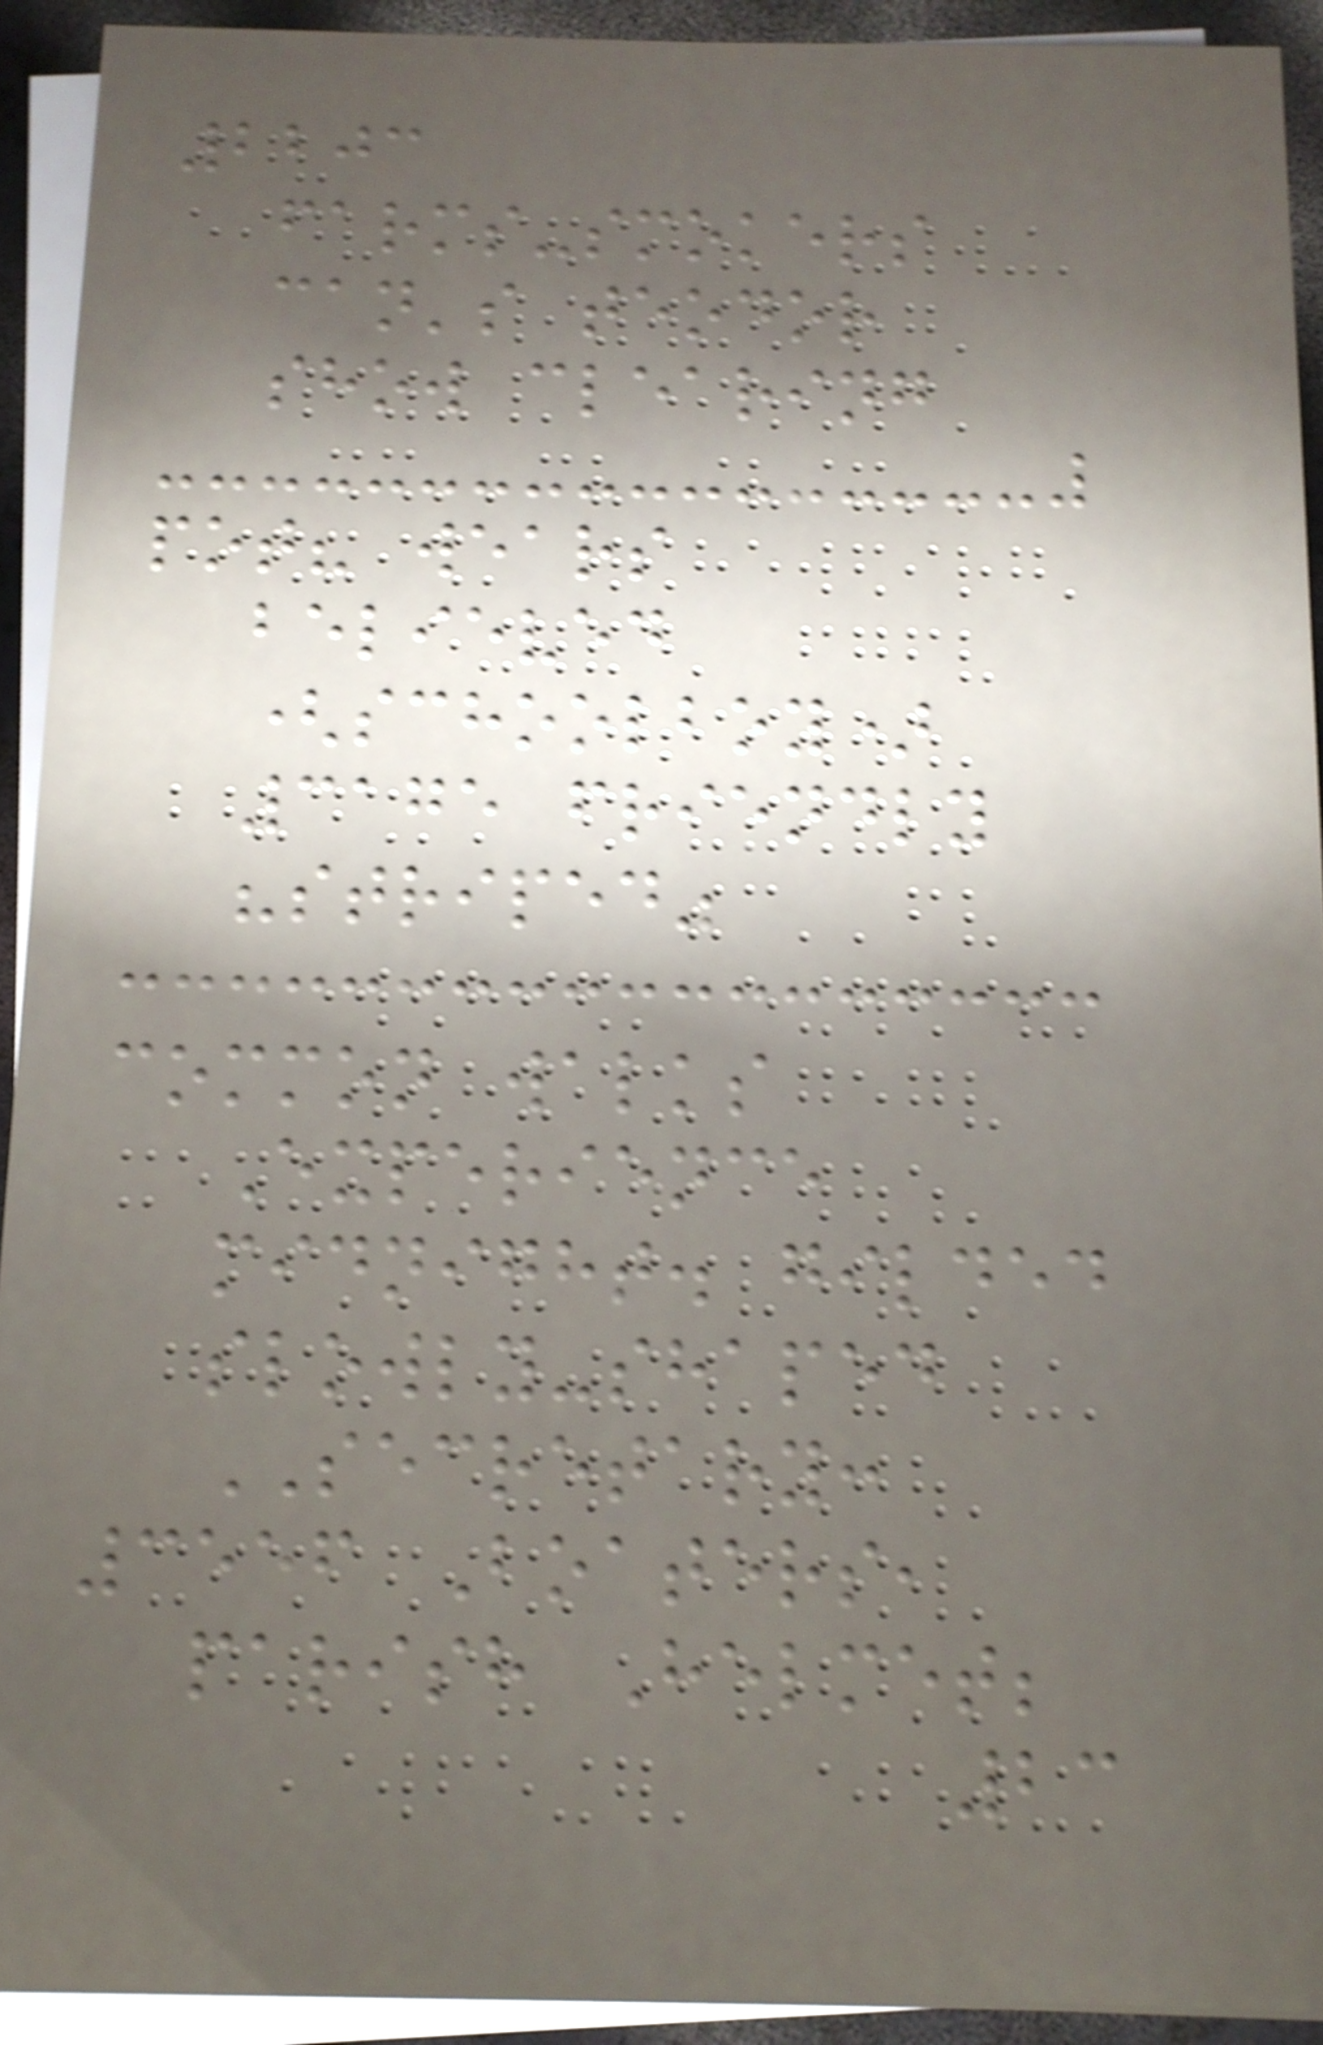2203
farms-smokers
can's teodor
show clearing
pot? wears
believed
(schoolboy)
3175 friendly
"striped"
common walks
Experience
midnight. gilded
slowly-shaped
SECRETARY:
3556 Boaters,
parish Helmet;
23
